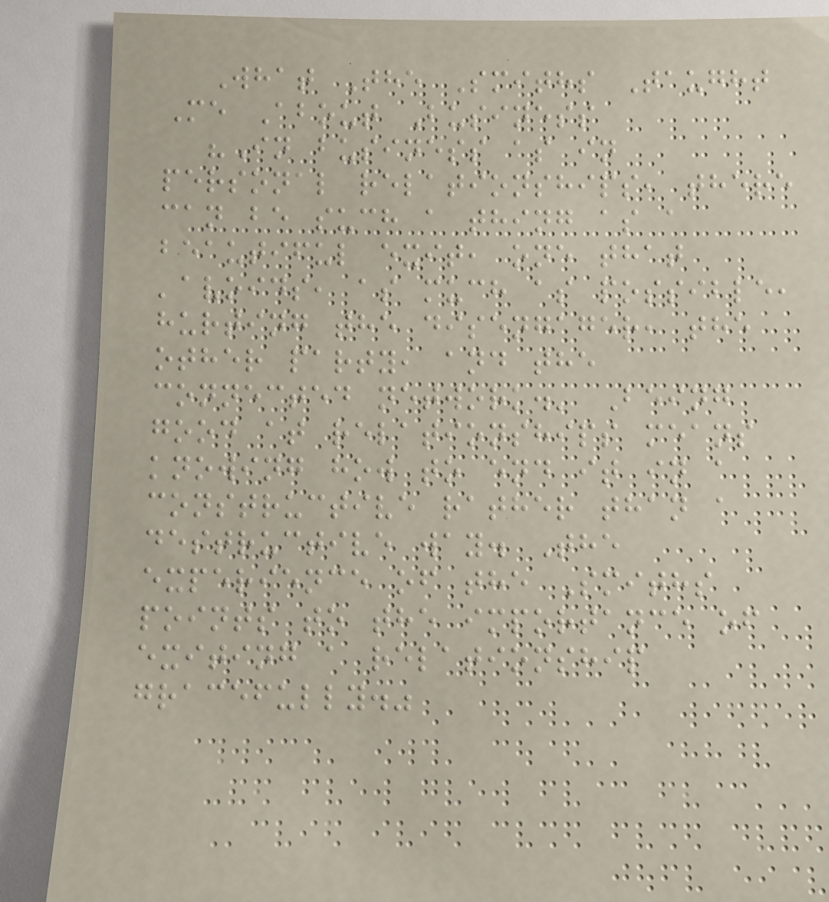What The Smiths Taught
Me About Business
"In business as in
personal relationships, there
can be such a thing as a
beautiful exit, one that
'avoids, as much as possible,
hurting the disengager, the
other party, and the
connected network.' Being
good at relationships means
knowing how to end it in a
constructive rather than a
destructive way. The
experience of the Smiths
points to the importance of
exiting a relationship
gracefully."
